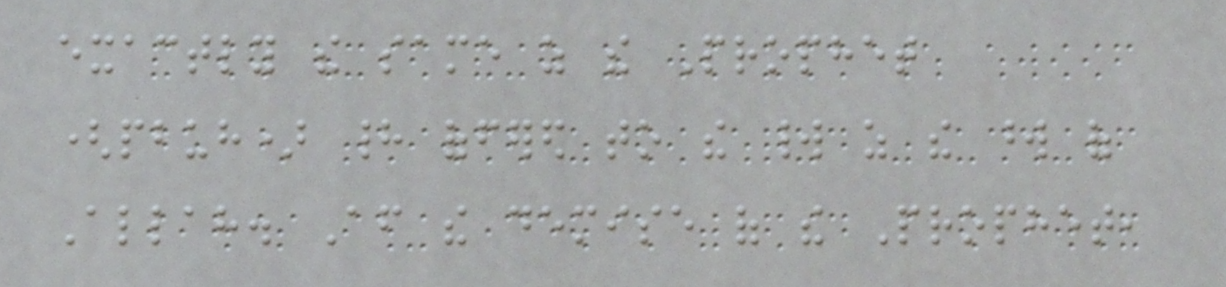exactly the same as the Prophet
(pbuh) had offered to the world as the word of
Allah. After the demise of the Prophet,
